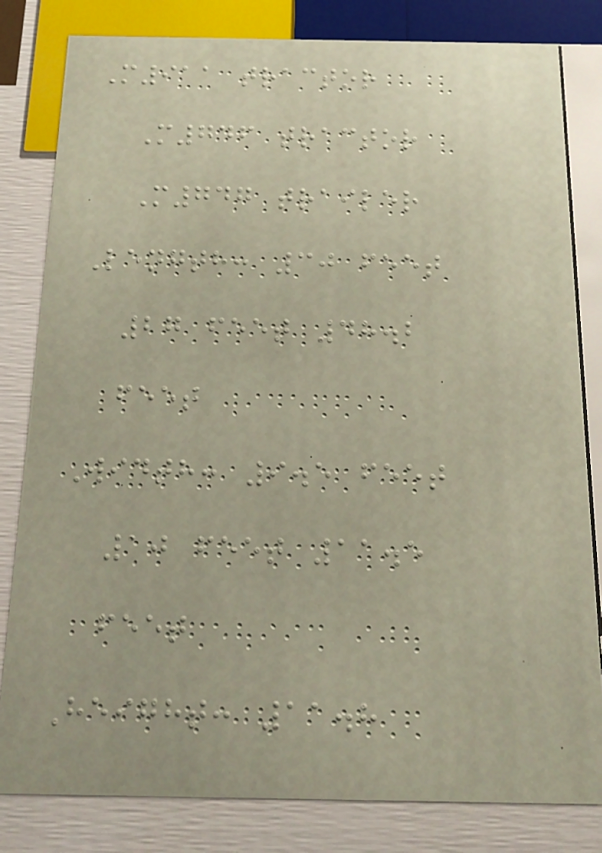M911 tractor
M746 tractor
M747 trailer
Length: 30 feet
27 feet 48.2
feet
Width: 9.5 feet
10 feet 11.5
feet
Height: 11.8
